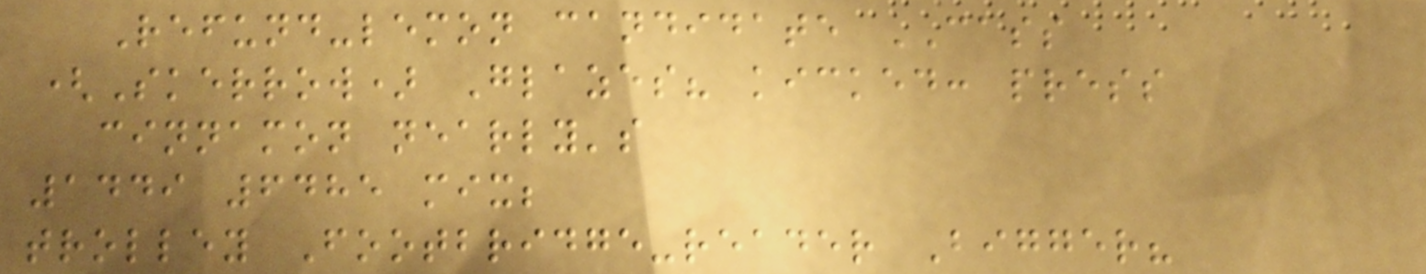Refund-lemon candidate CASS
(Skerrow) Glazes? kicked: press
cinnamon nearly's
1449 6485 mix;
trolley Footbridge-reader Bigger?
